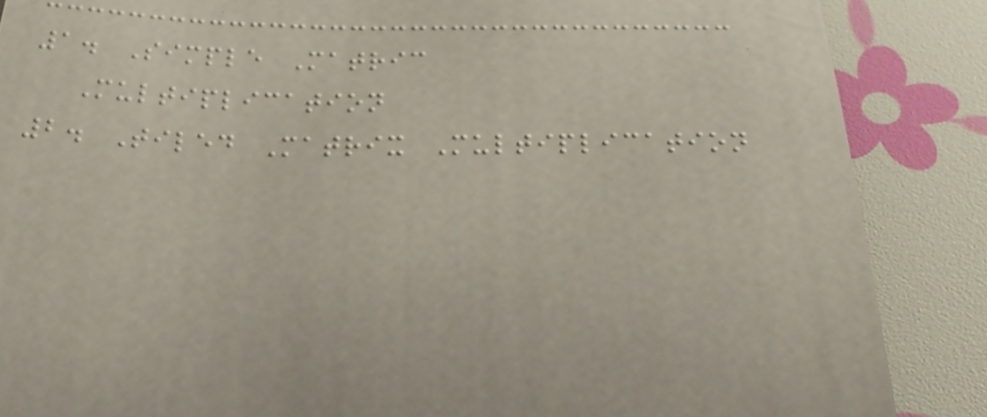1. Simple Matric
Multiplication
2. Tiled Matrix Multiplication
